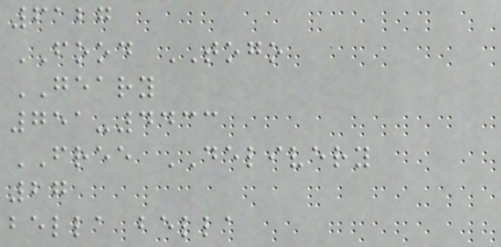6127
FOOD TOGO
GEARY
751-4433
FREE DELIVERY
27
bella bella
